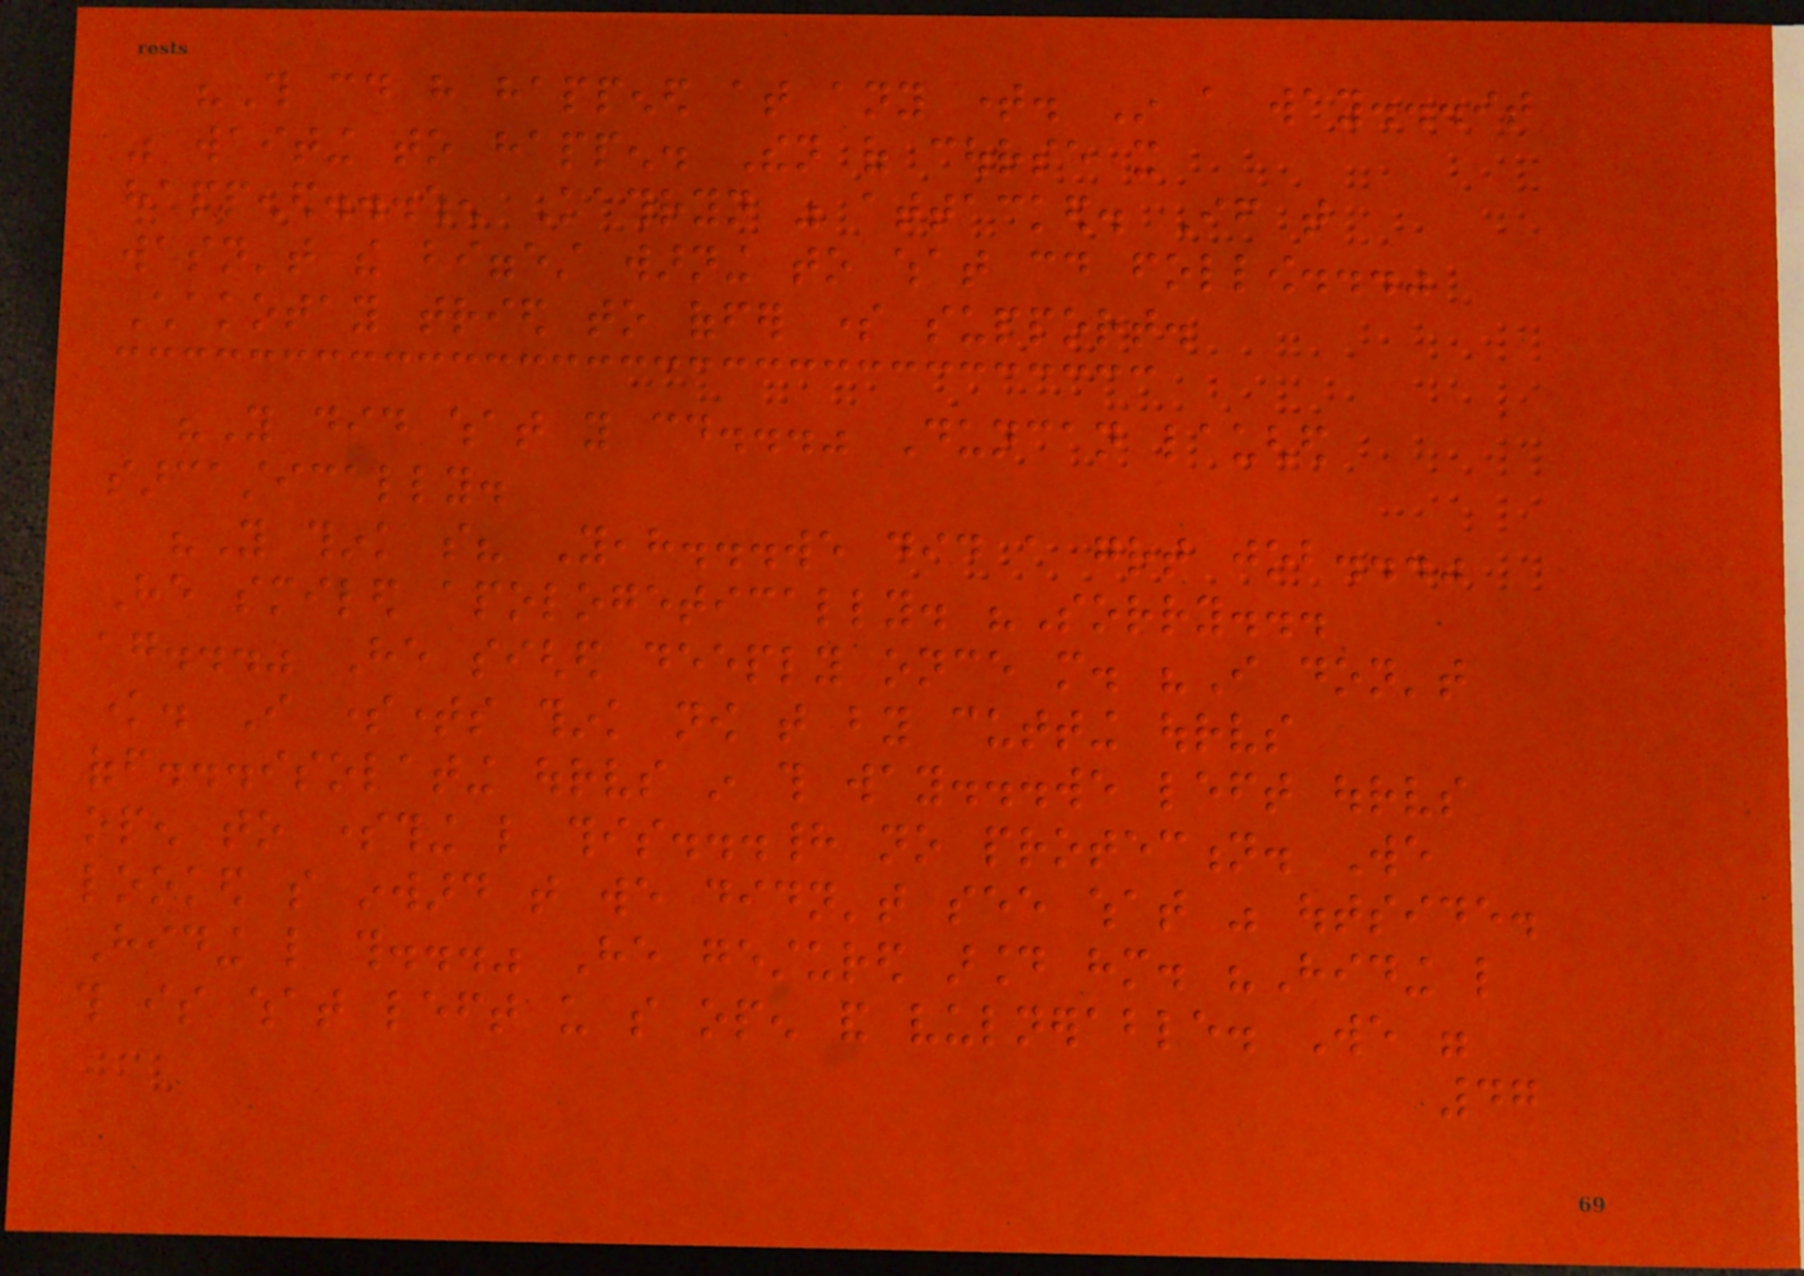"This could have happened at any time. In a way...it
was waiting to happen. Then of course it
happened...when Kathryn was attacked. If that
wasn't the biggest warning to what could follow..."
Chakotay tried to offer some support.
"You did what you could..." Duncan laughed
sarcastically.
"You think so? Yeah...we did a great job..."
He smiled apologetically. "Sorry...
again..." He sighed deeply once more. "I don't
know. I sometimes think now that by cutting ourselves
off...isolating ourselves in this way...we left ourselves
open to something like this...had no protection. We
looked so inward that we didn't see what was outside.
Hiding like this..." He gestured around him. "Hiding like
this is what left us so open and vulnerable. We were
47
